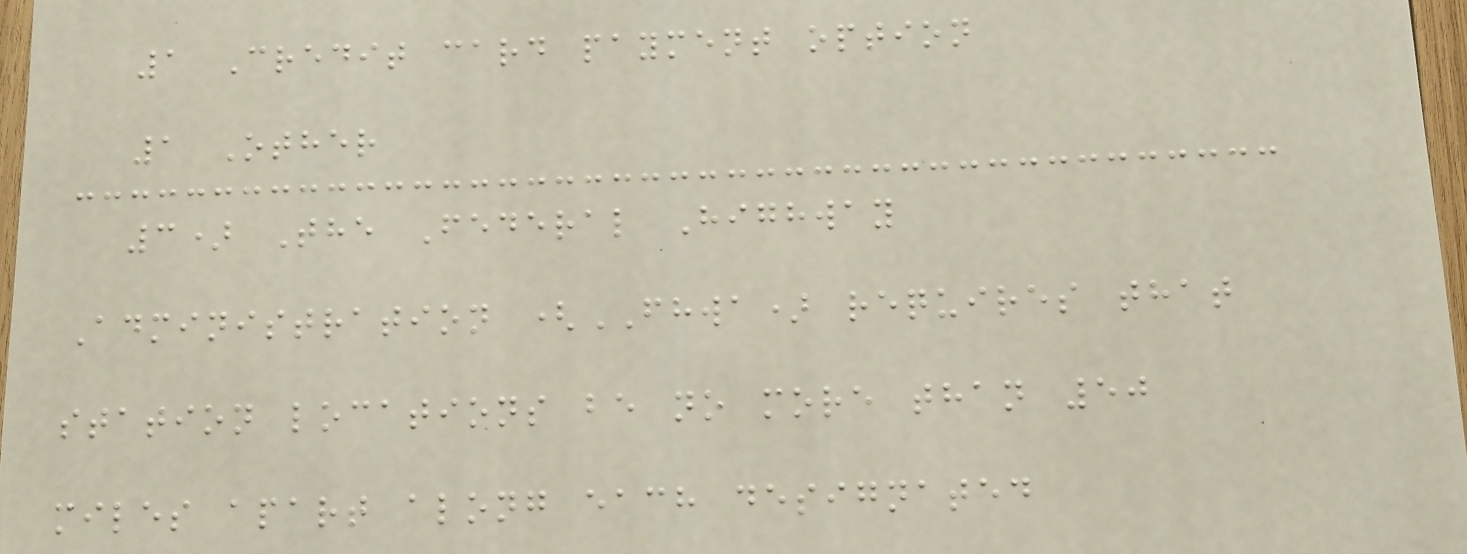1 Credit card payment option
1 Other
3) The Federal Highway
Administration (FHWA) requires that
station locations be no more than 50
miles apart along each designated
